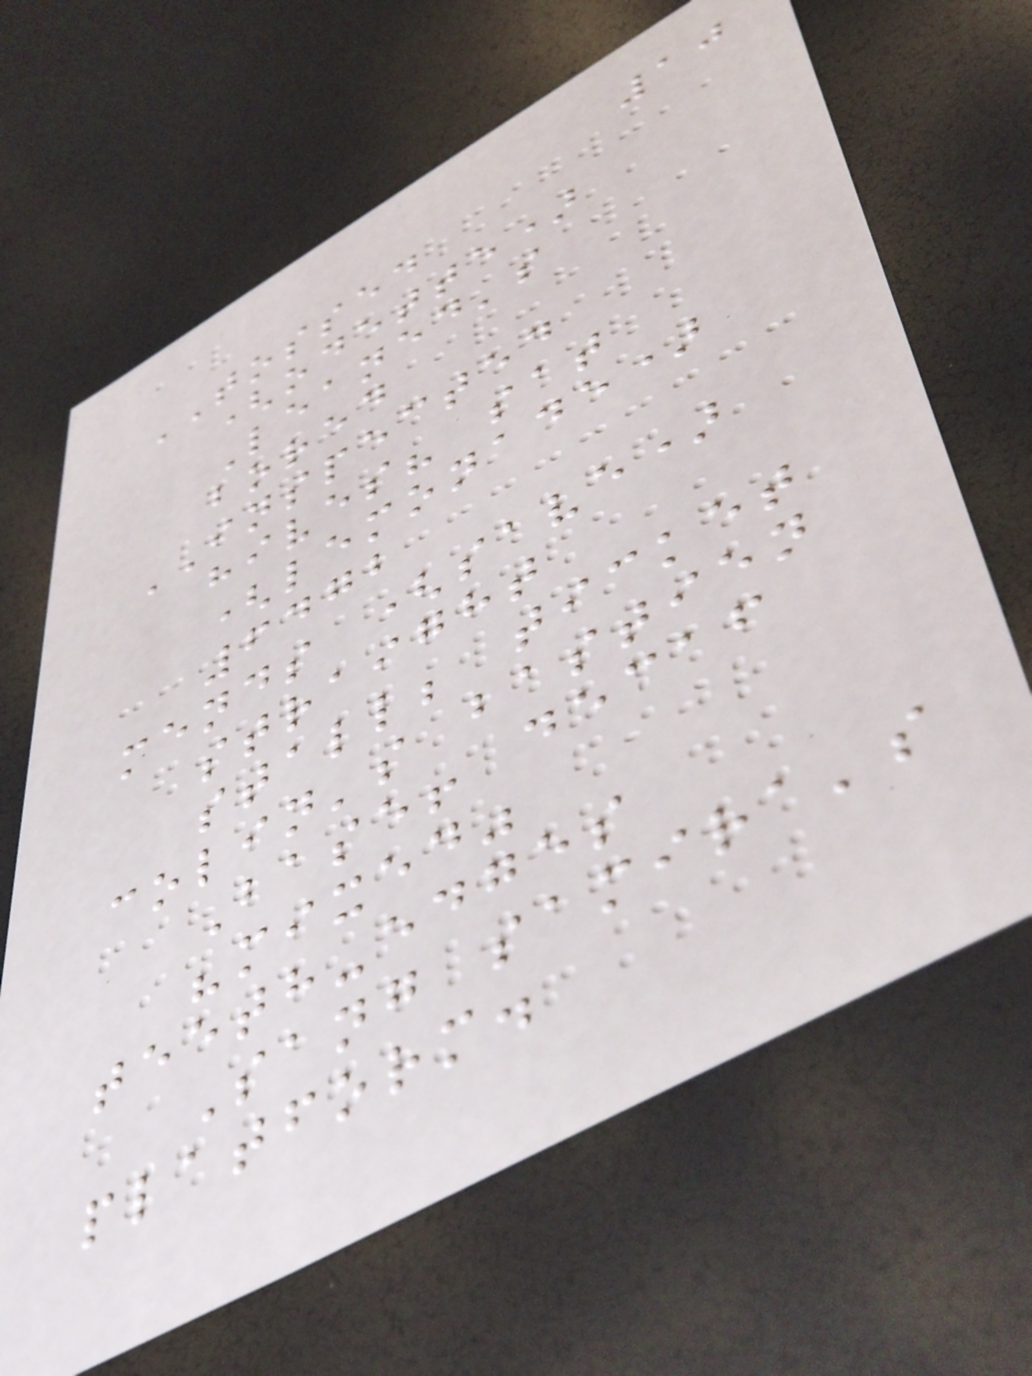10
TOSSED
(odette)
Leaned's
bored
INSPECTED
hives? sat
(lemonade)
6472
mends (save)
straight
stall; ticket
colin's bastien
Base! decaf
"mixed"
teeth-edges
Sang samira's
platform.
